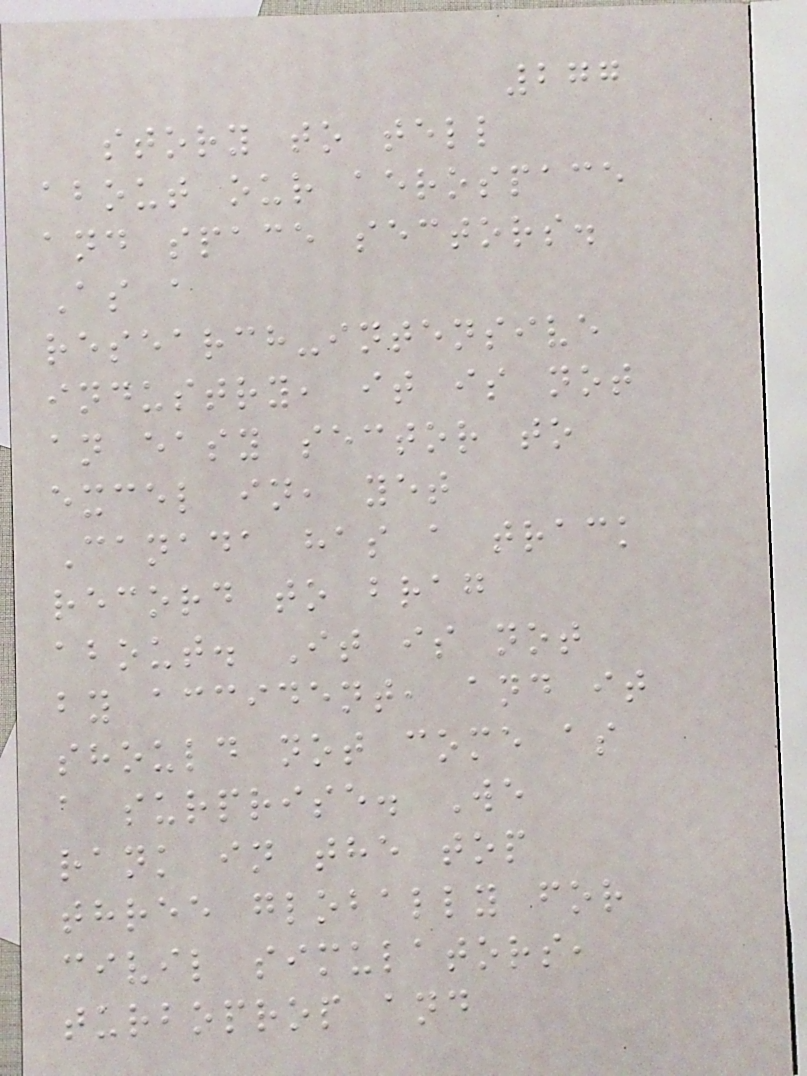277
story to tell
about our aerospace
and space sectors.
As a
research-intensive
industry, it is not
an easy sector to
excel in, yet
Canada has a track
record to brag
about. It is not
by accident, and it
should not come as
a surprise. We
rank in the top
three globally for
civil simulators,
turboprop and
